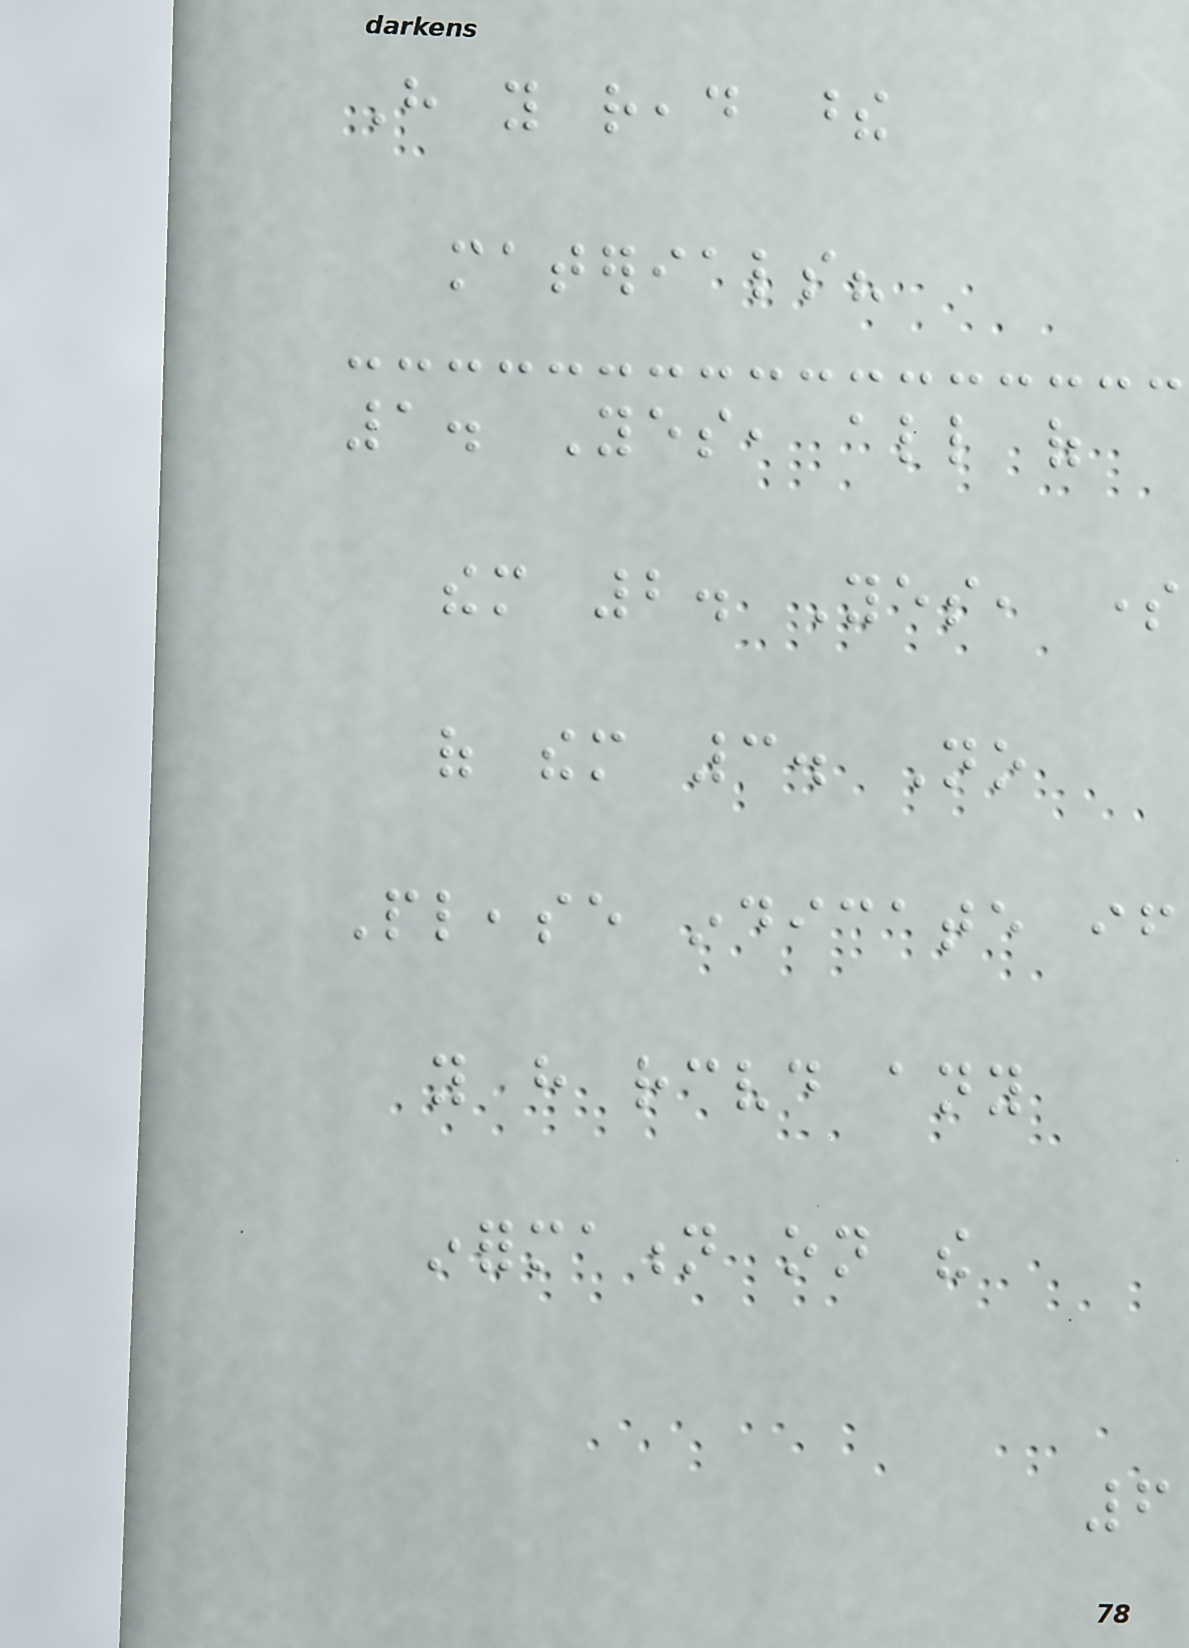Have you read these
materials?
1. Yes, all of
them 2. Yes, some
of them 3. No
Please indicate if
you have received any
information on the
6
